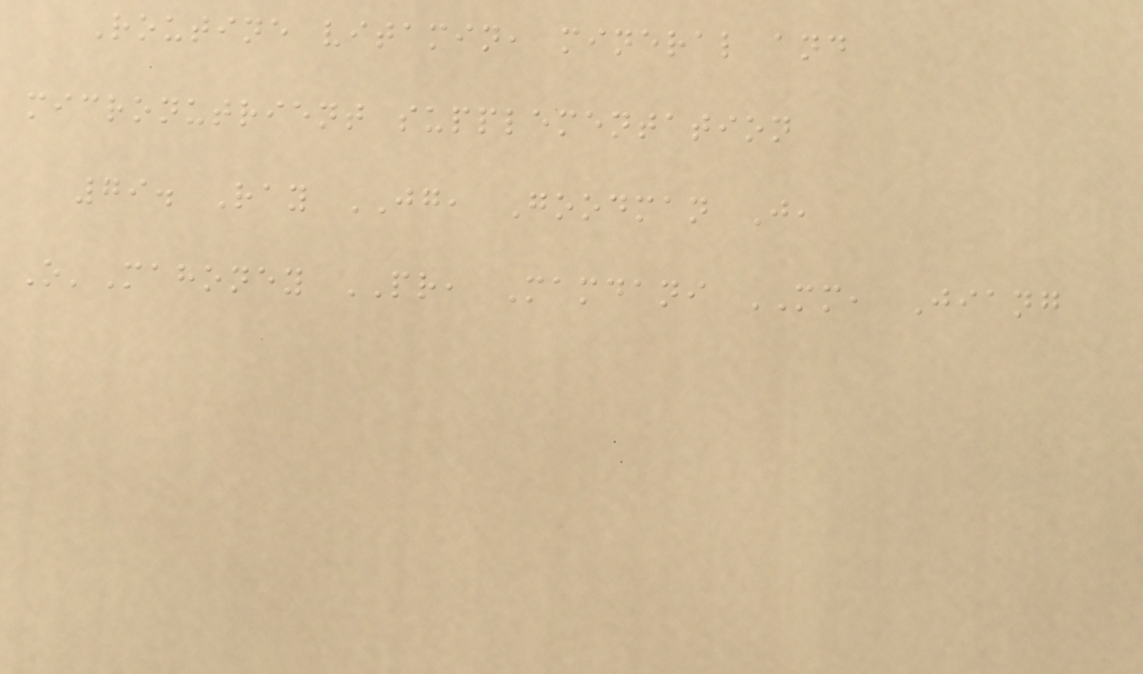Routine vitamin, mineral and
micronutrient supplementation
79. Ray JG, Goodman J,
O'Mahoney PR, Mamdani MM, Jiang
